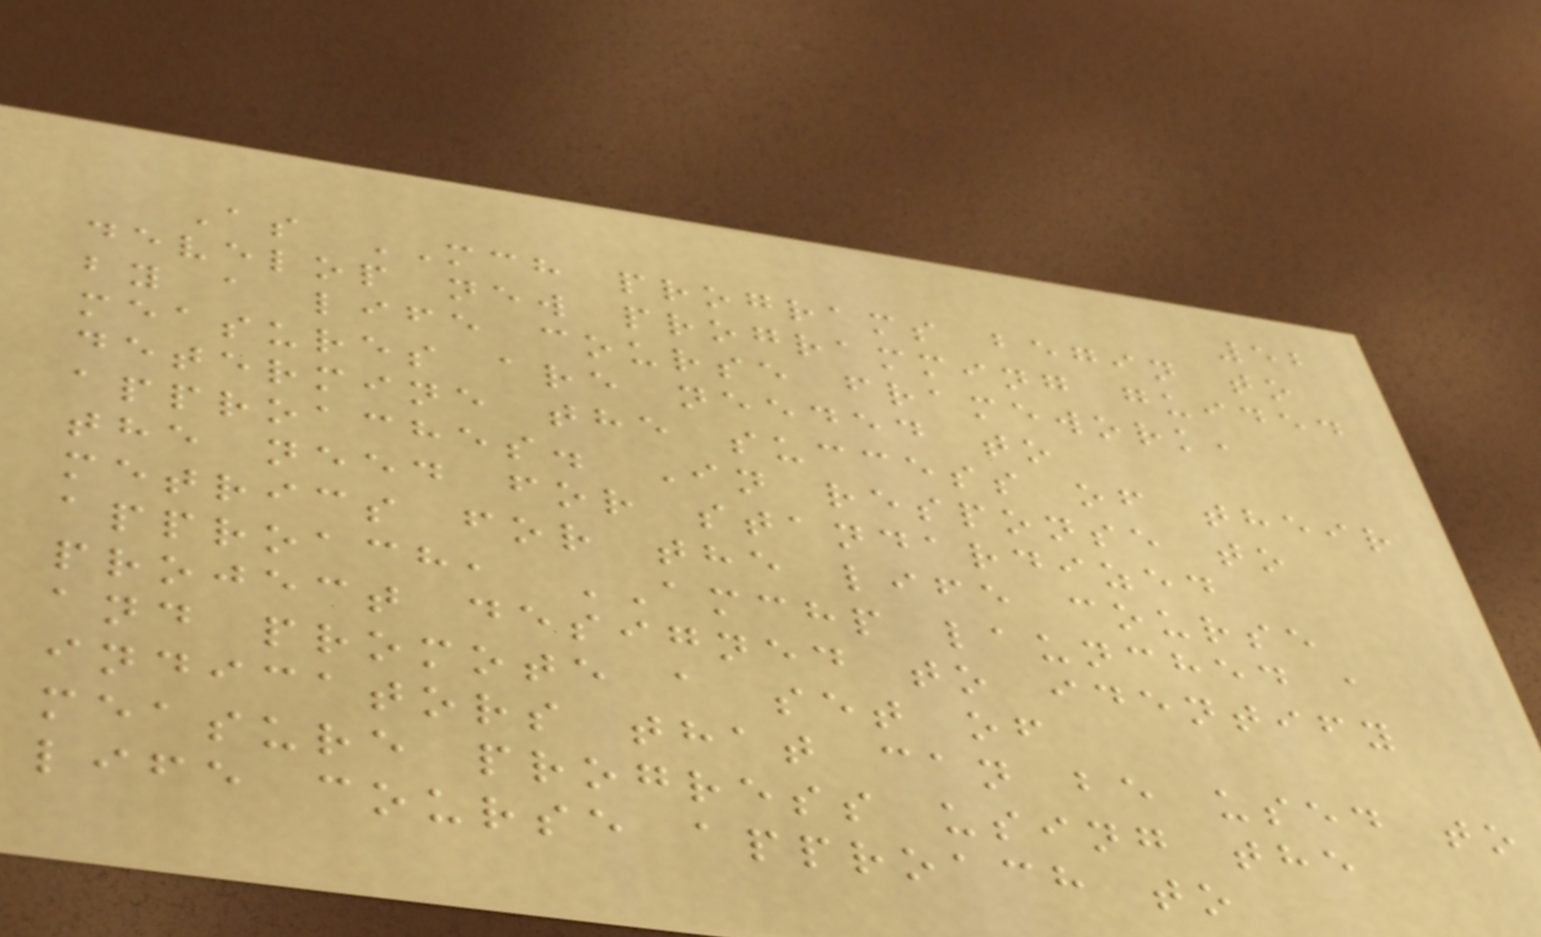52
As MCH programs begin to
develop new programming guided
by a life course framework,
measures are needed to
determine the success of their
approaches. In response to
the need for standardized
metrics for the life course
approach, AMCHP launched a
project designed to identify
and promote a set of
indicators that can be used to
measure progress using the
life course approach to
